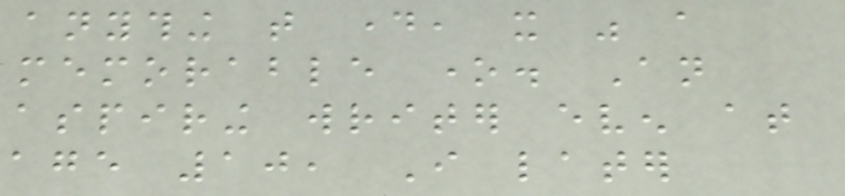anything that day, it was a
memorable one. An
aspiring writer even at
age 10, I later
